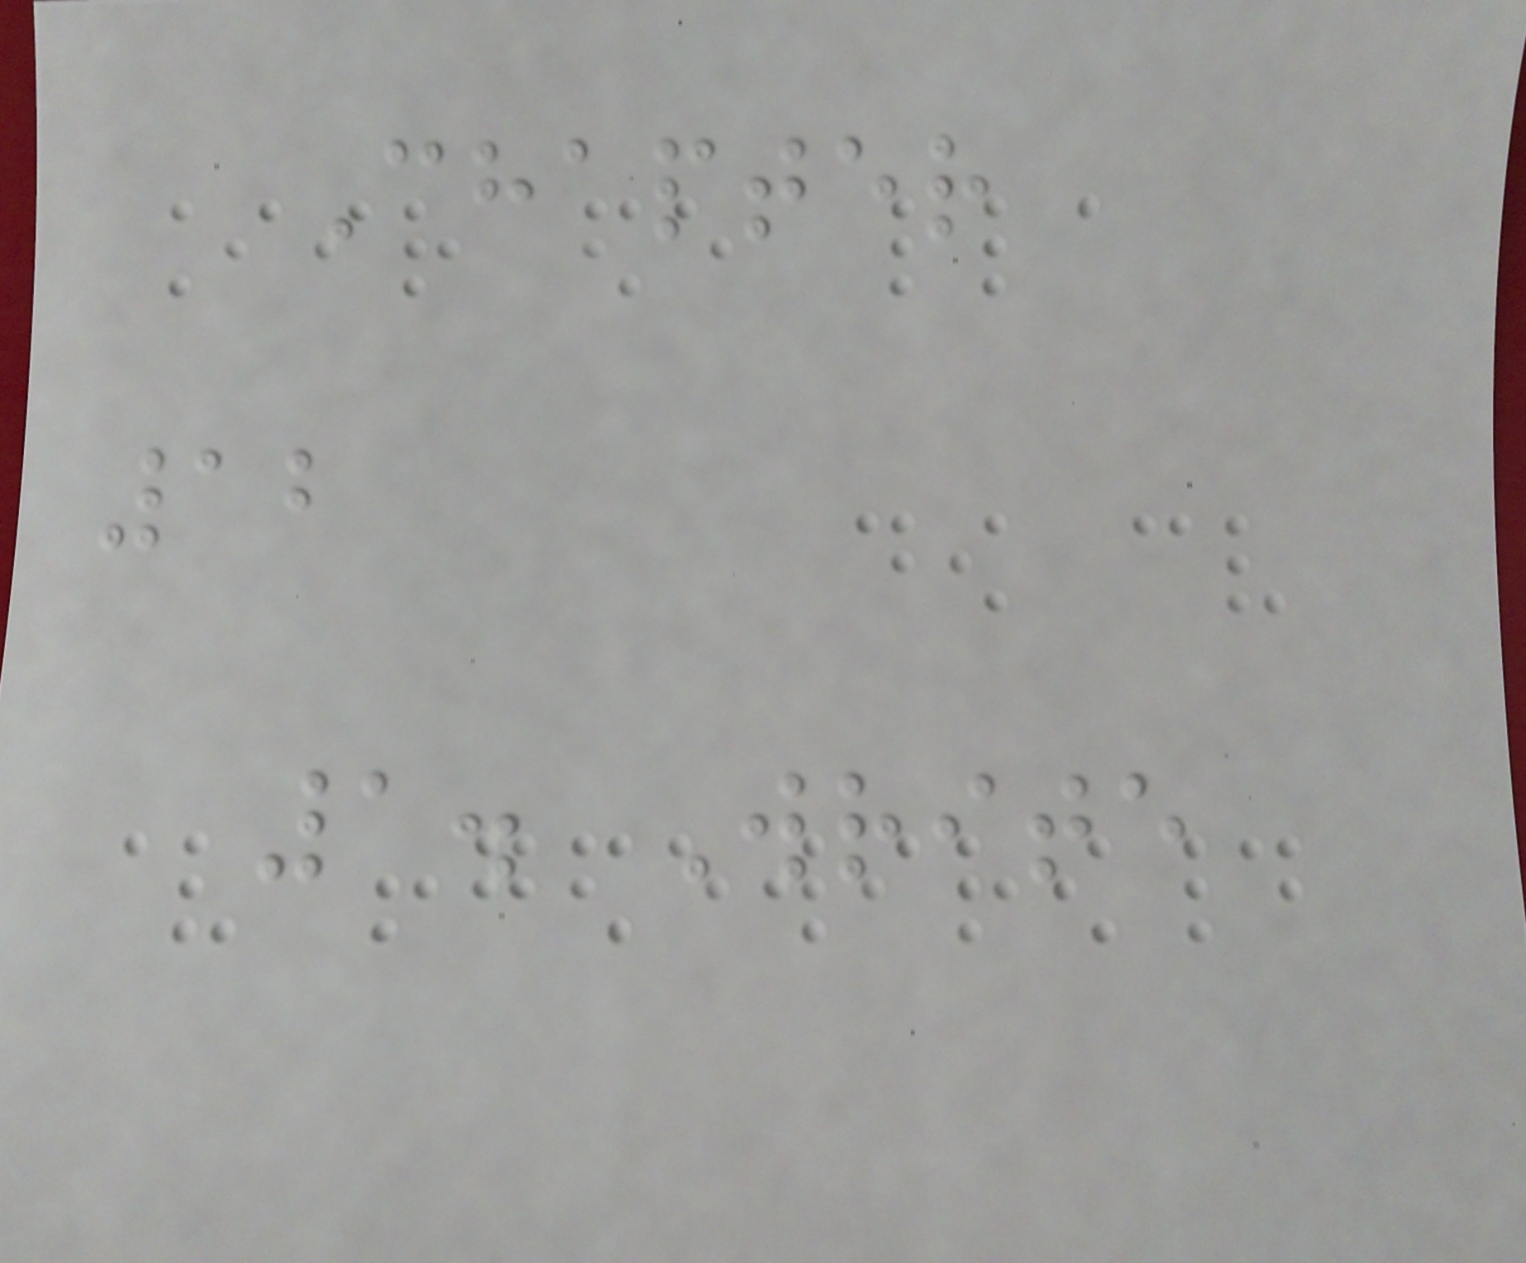Chapter
12
1. Write
